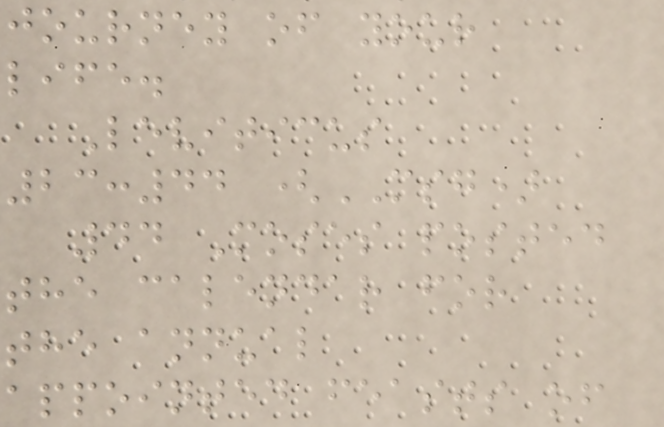journey of your
life.
Leviticus
23:44 (MSG)
44 Moses posted
the calendar for
the annual
appointed feasts of
